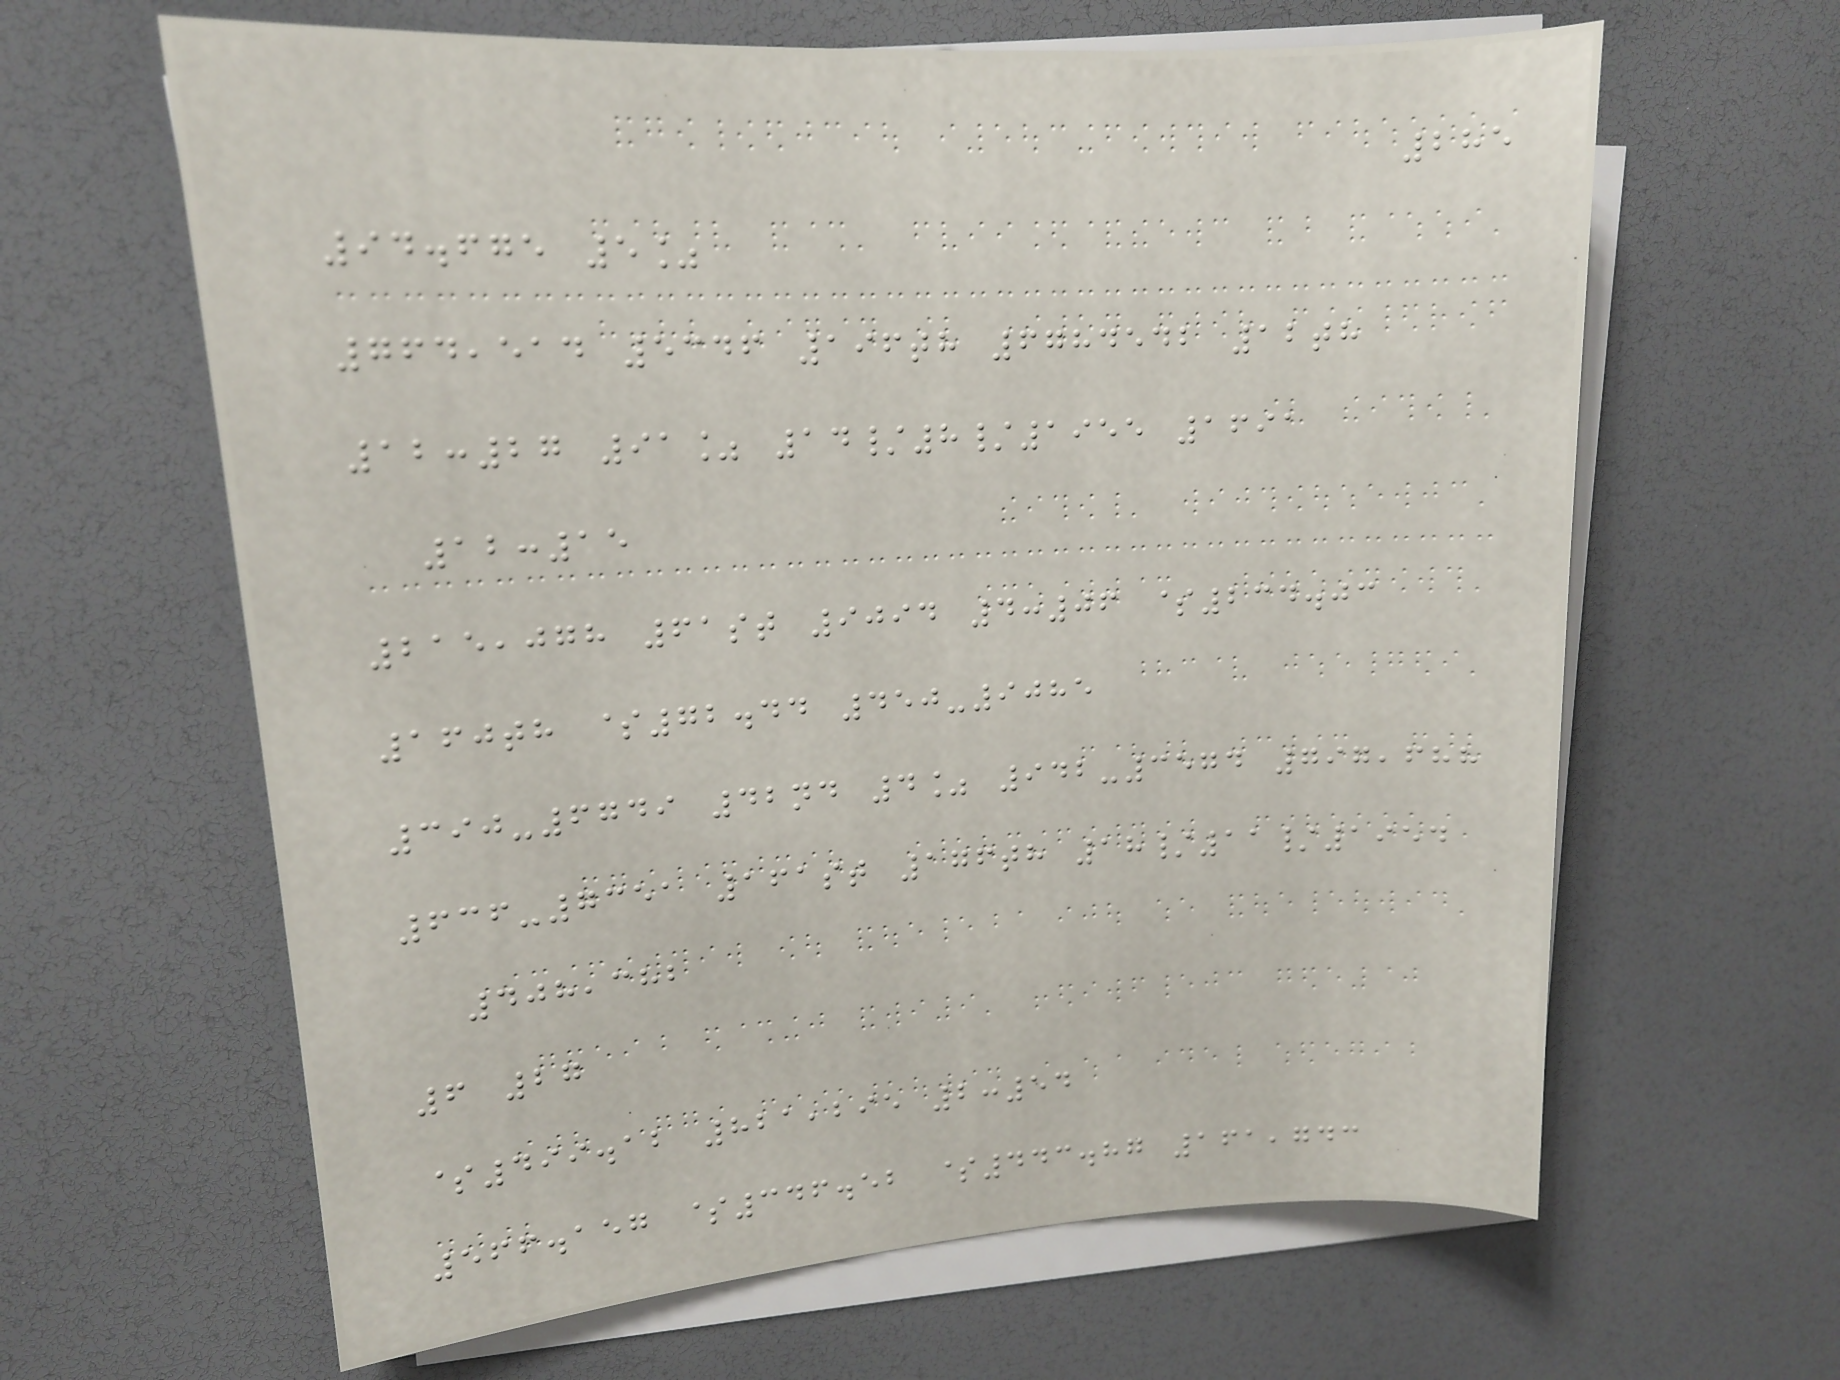285
94.675 5%
764,514 5346 196th 6784542 12th
12:27 91% 14/8/1955 1691
12:15
215,078 61st 9094 4:06 $234.03
160th $72.44 450-9085
390-6749 42nd 4% 942-3574 797,688
636-7351 161st 176th 18/11/1954
408,382
6 27
$499.12 821,295 2:54
566.157 $346.52 $443.87 161,743
